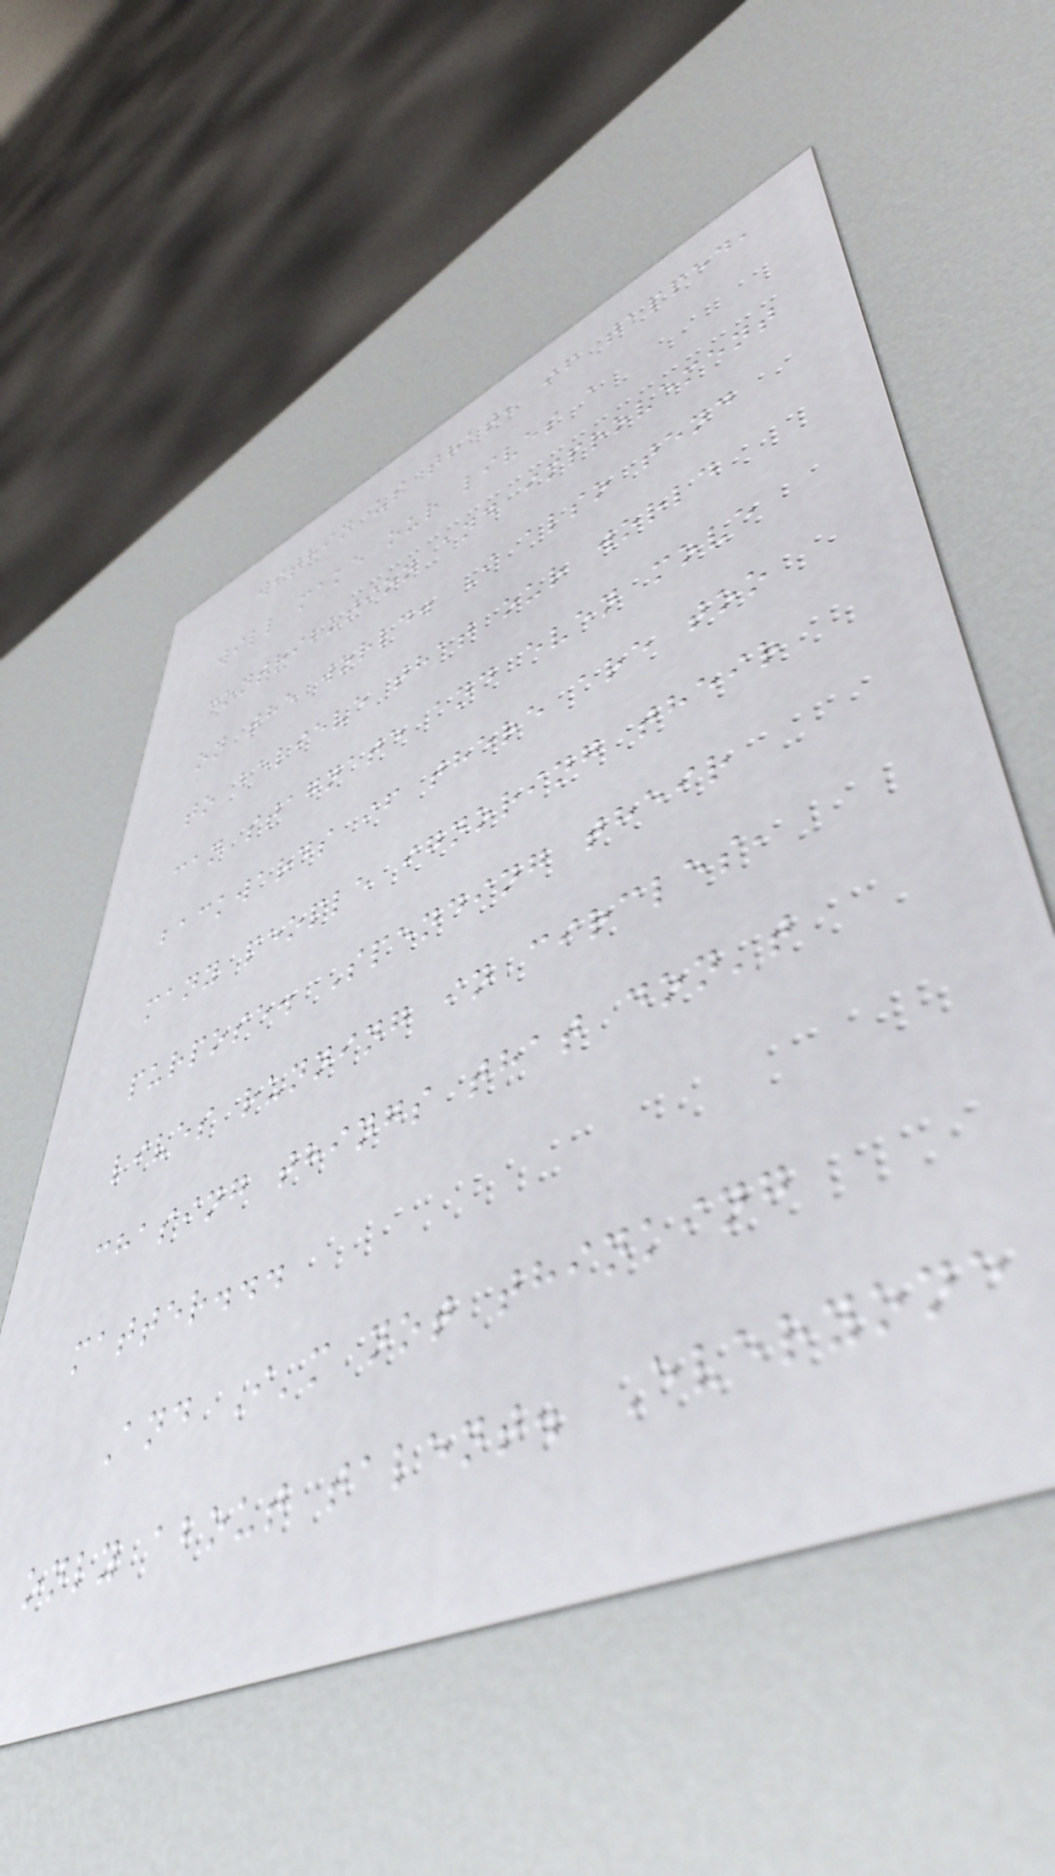within us that, if tapped,
will make our lives a
contribution and improvement
on the world. I also tend
to believe that our world
can stagnate and even move
backwards if there are too
many people ignoring their
purpose. Spending their
lives running in circles,
chasing things that don't
matter...
And I'm not thinking
only about talent. Everyone
